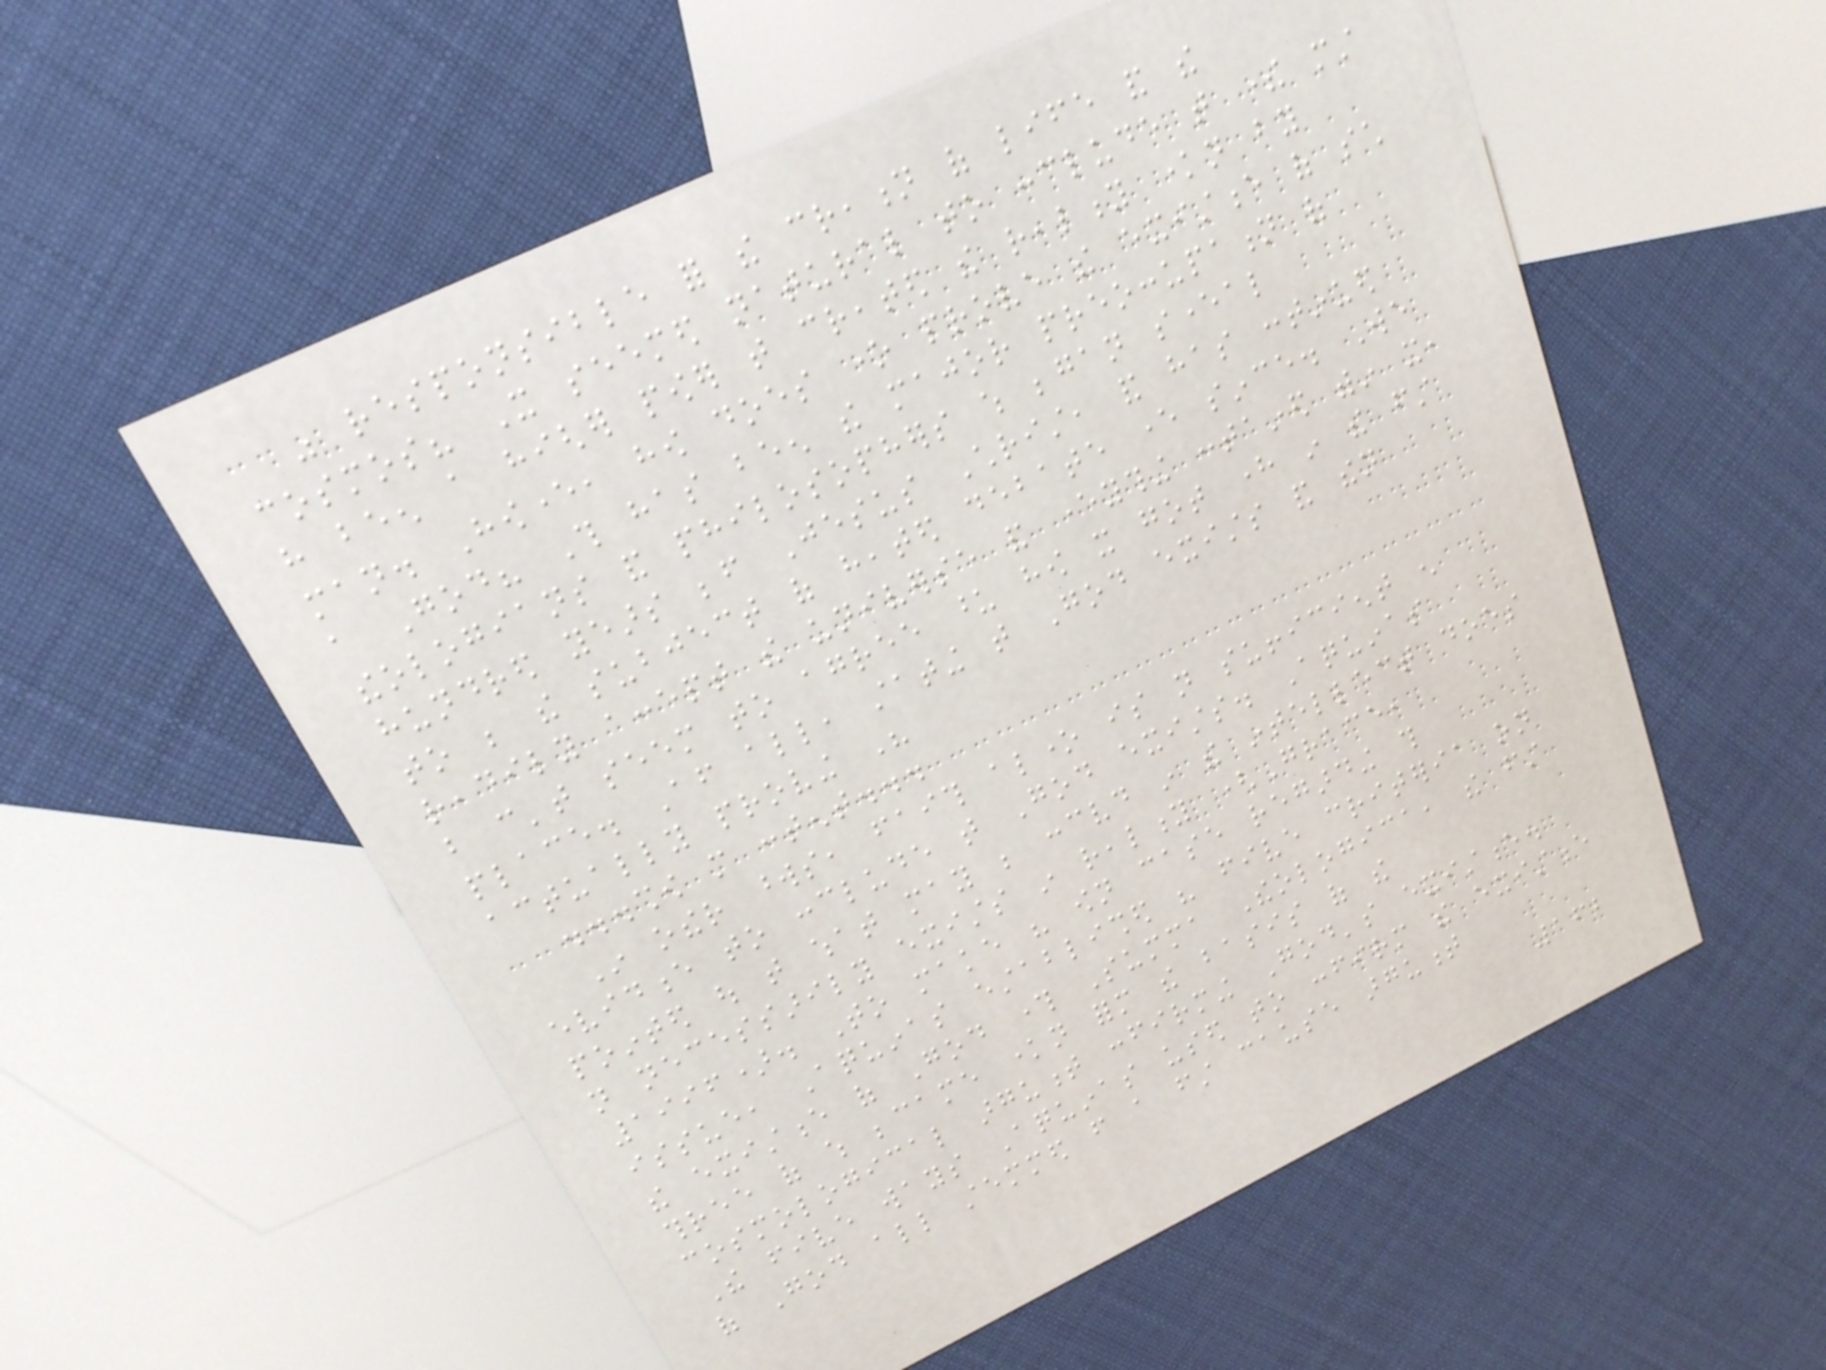was responsible for the creation of life and the
cosmos? It seemed natural to conclude that there must
have been a higher power that created the reality known by
man. However, how does one prove the existence of such
a God? This has been the major preoccupation of
theologians and philosophers which began several
hundred years before Jesus Christ, and has continued
to be the subject of heated debate ever since. We
readily accept the universe and everything contained within it,
but can't seem to agree upon how it got here in the first
place. After all, stating that God exists and then
actually proving His
...show more content...
In other words, faith alone is not sufficient enough
evidence to conclude that God exists. Aquinas
pointed out that what may be conceived in the intellect does
not necessarily exists in reality (Grace,
1996). To make his own case regarding this
issue, Aquinas established his five criteria on
the existence of God through Summa Theologica, the first
three of which became known form the basis of the
cosmological argument confirming God's existence.
The five ways Aquinas used to confirm the existence
of God all stemmed from a first cause argument
162
